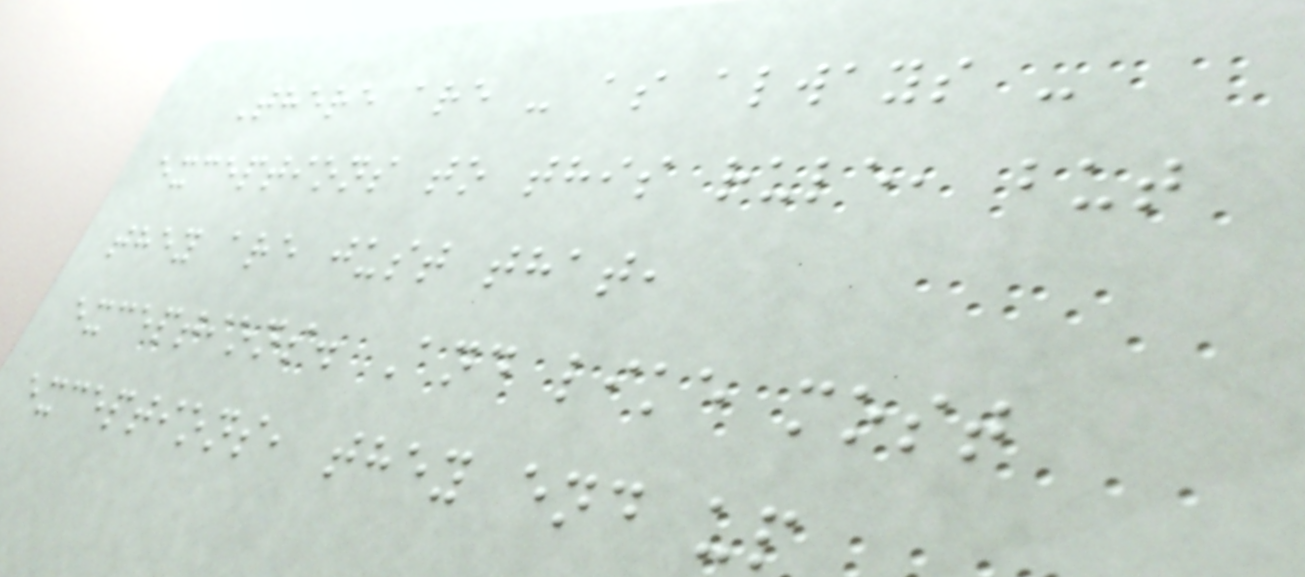There are - as always -
exceptions to this rule, but
they are just that,
exceptions. And like most
exceptions, they end up
